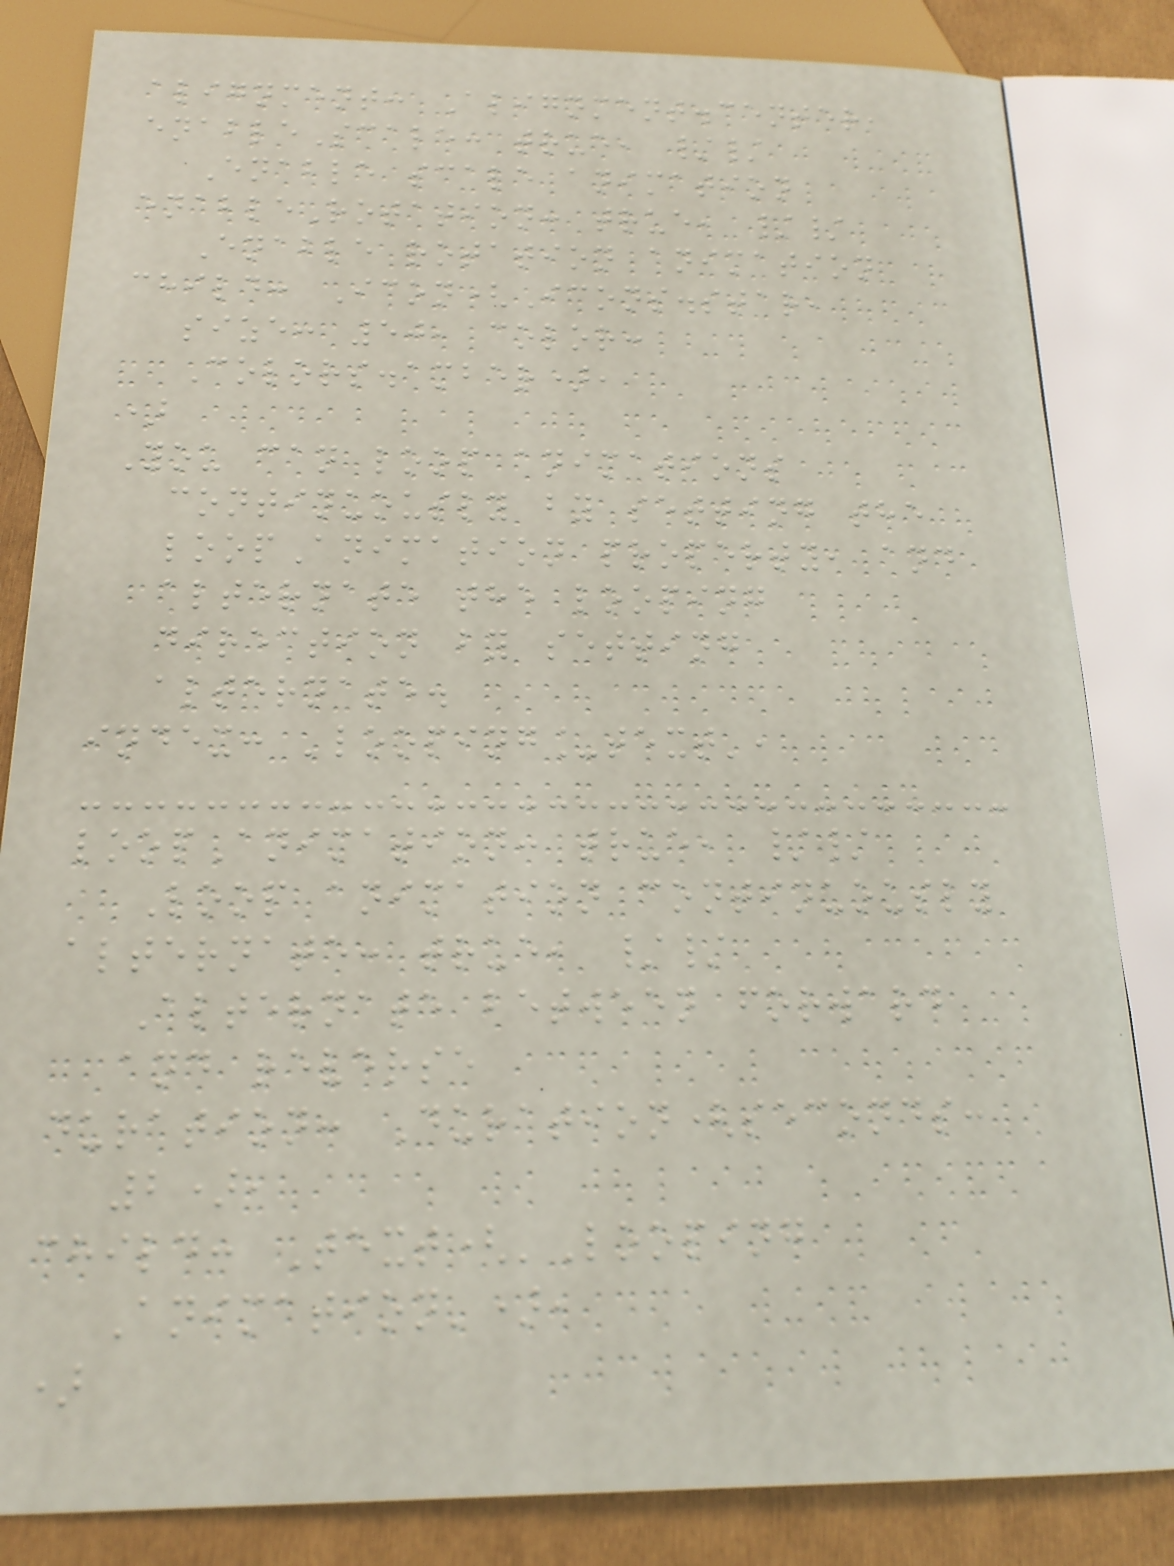alignment: Alignment.center,
enableScale: true, //
Enable scale animation
enableRotation: true, //
Enable rotation animation
child: Icon(Icons.star,
size: 50, color:
Colors.amber),
)
You can loop animations
continuously by setting the
loopAnimation property, and
alternate the looping
direction by setting
alternate.
index: 'looping_text',
loopAnimation: true, //
Loop animation continuously
alternate: true, //
Alternate between forward
and reverse
duration: Duration(seconds:
2),
child: Text('Looping
Animation'),
)
